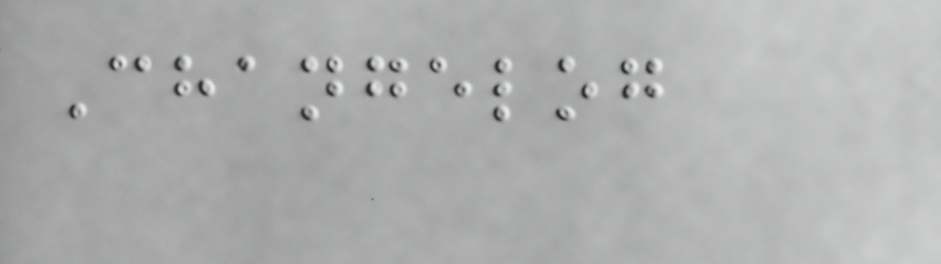Changelog
